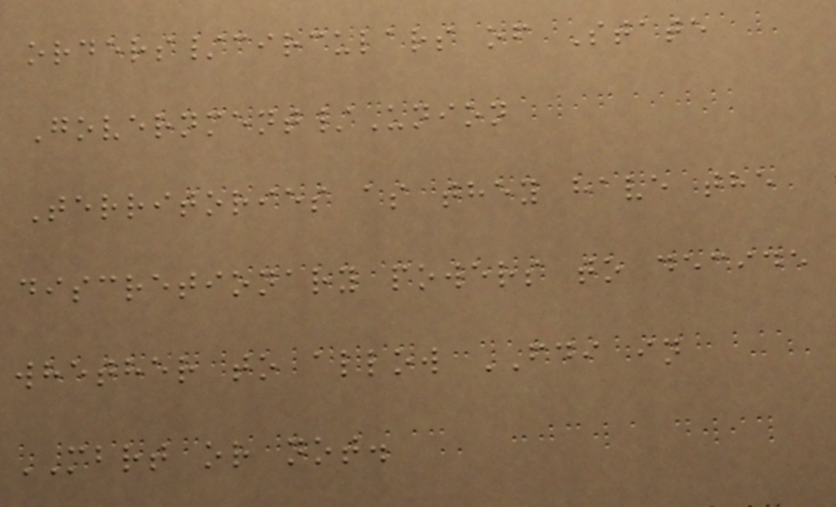orders/circulars of State
Government/Union
Territories as they have the
discretionary powers to decide
whether to allow FDI in
MBRT or not.
